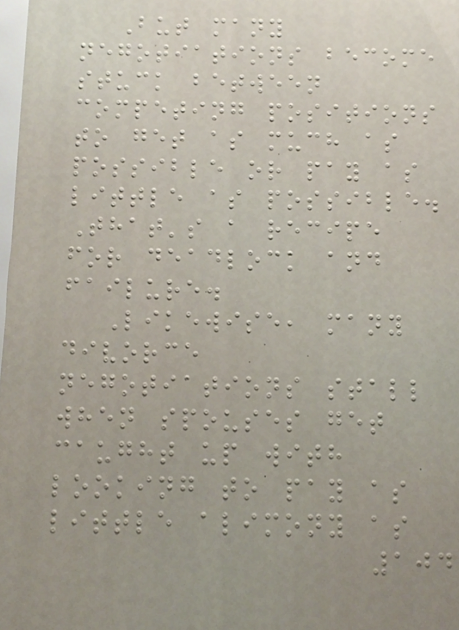But many
negotiations become
stuck between
competing positions
to get as much as
possible or pay as
little as possible.
That's a recipe
for deadlock and
failure.
Likewise, many
divorce
negotiations stall
when spouses get
caught up with
looking to pay as
little alimony as
104
